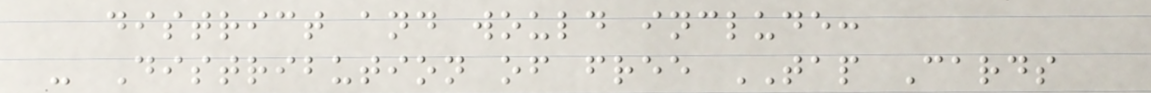district and would include:
- Distribution of free TAP Cards
